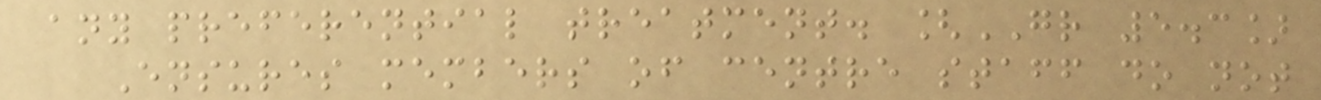any preferential treatment. [GR 5.3]
Ensures members of centre staff do not
